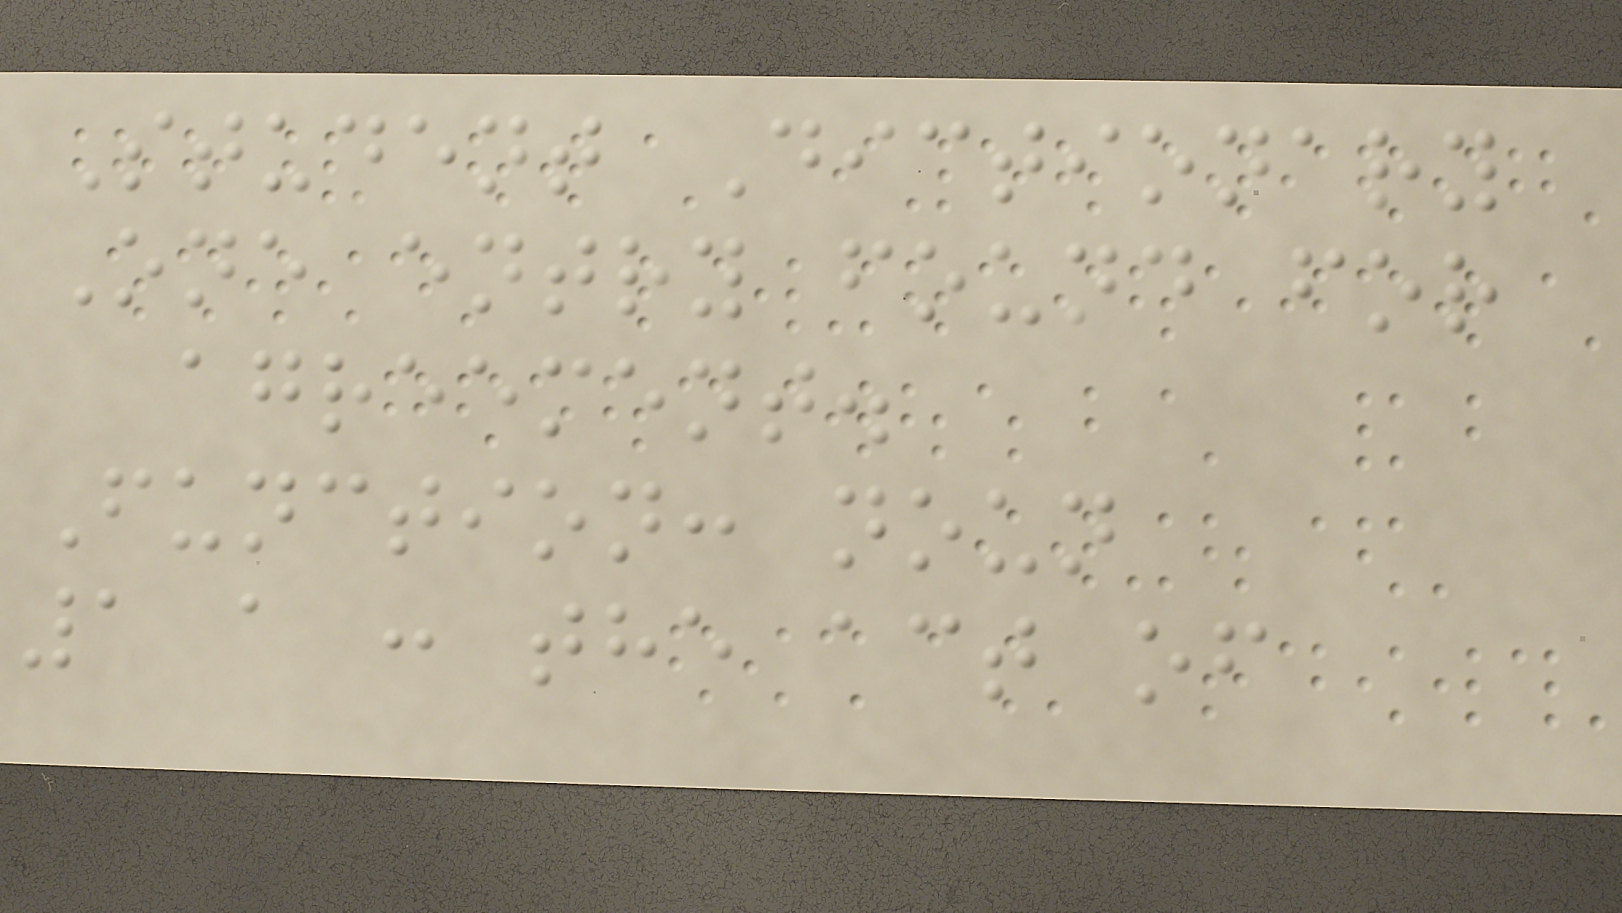Student Dictionary
One entry found for
agreement.
Function: noun
1 a : the act of
